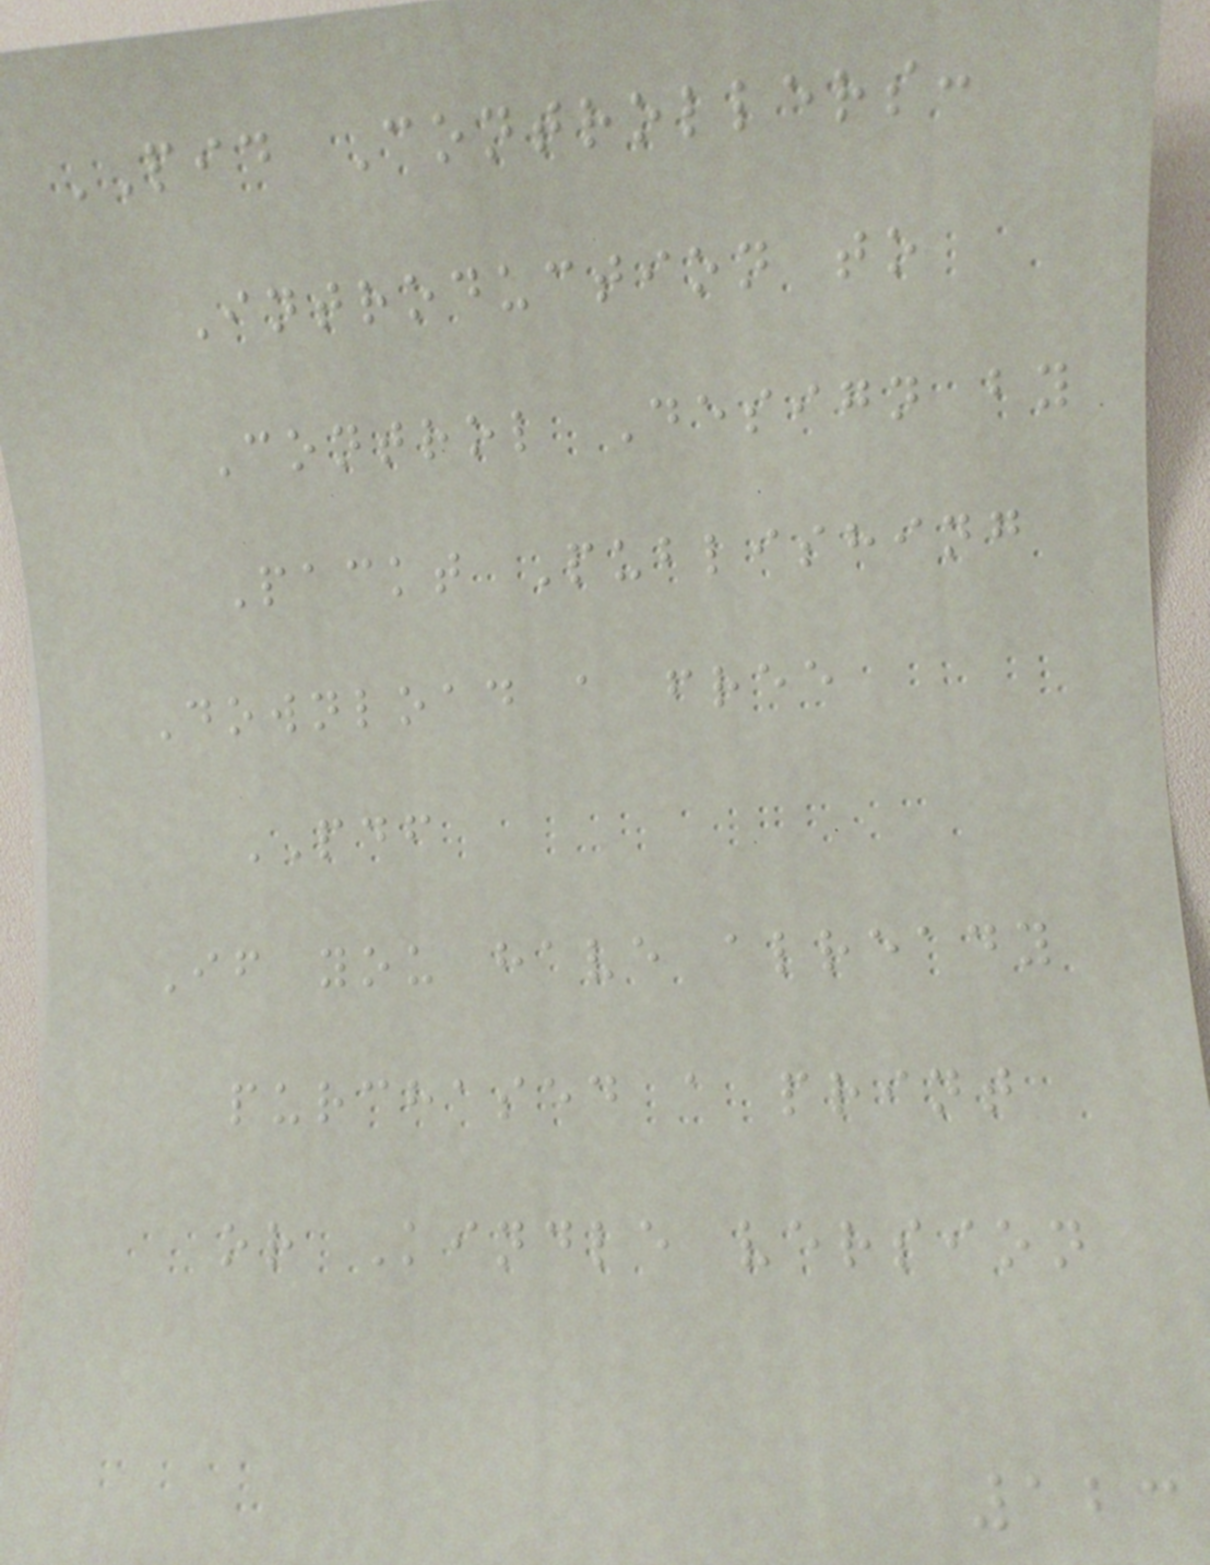PID Controllers:
Introduction to
Control Design by
Packt Publishing
Download a free
PDF
If you have already
purchased a print
or Kindle version
123
